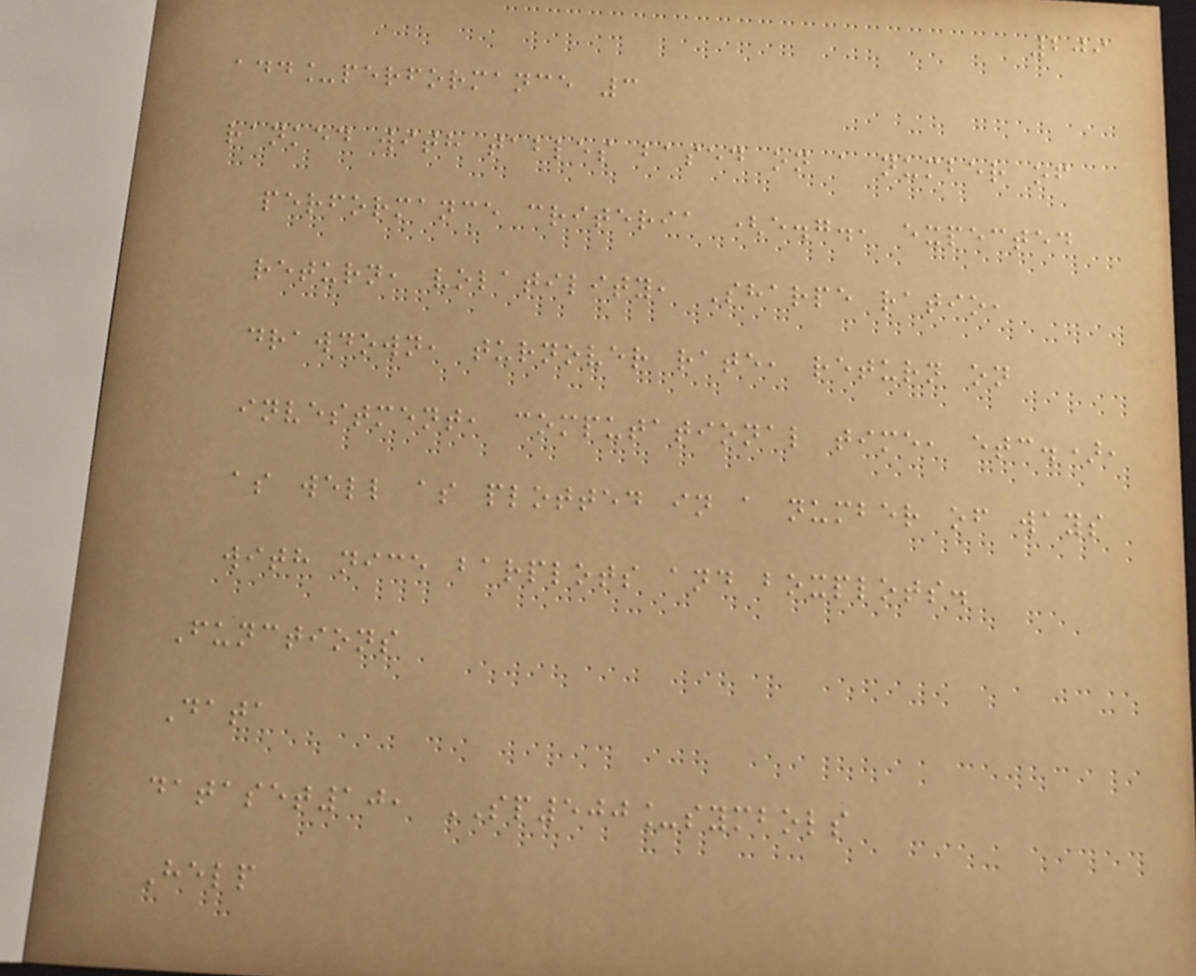209
add_performance 3
ranked with tables based on a number of
performance criteria (e.g., expected
return, volatility, Sharpe ratio,
drawdown, turnover rate, return on
investment, computational time, etc.),
as well as plotted in a number of ways
with nice barplots and boxplots.
Functions
Data
dataset10, SP500_symbols
Help
